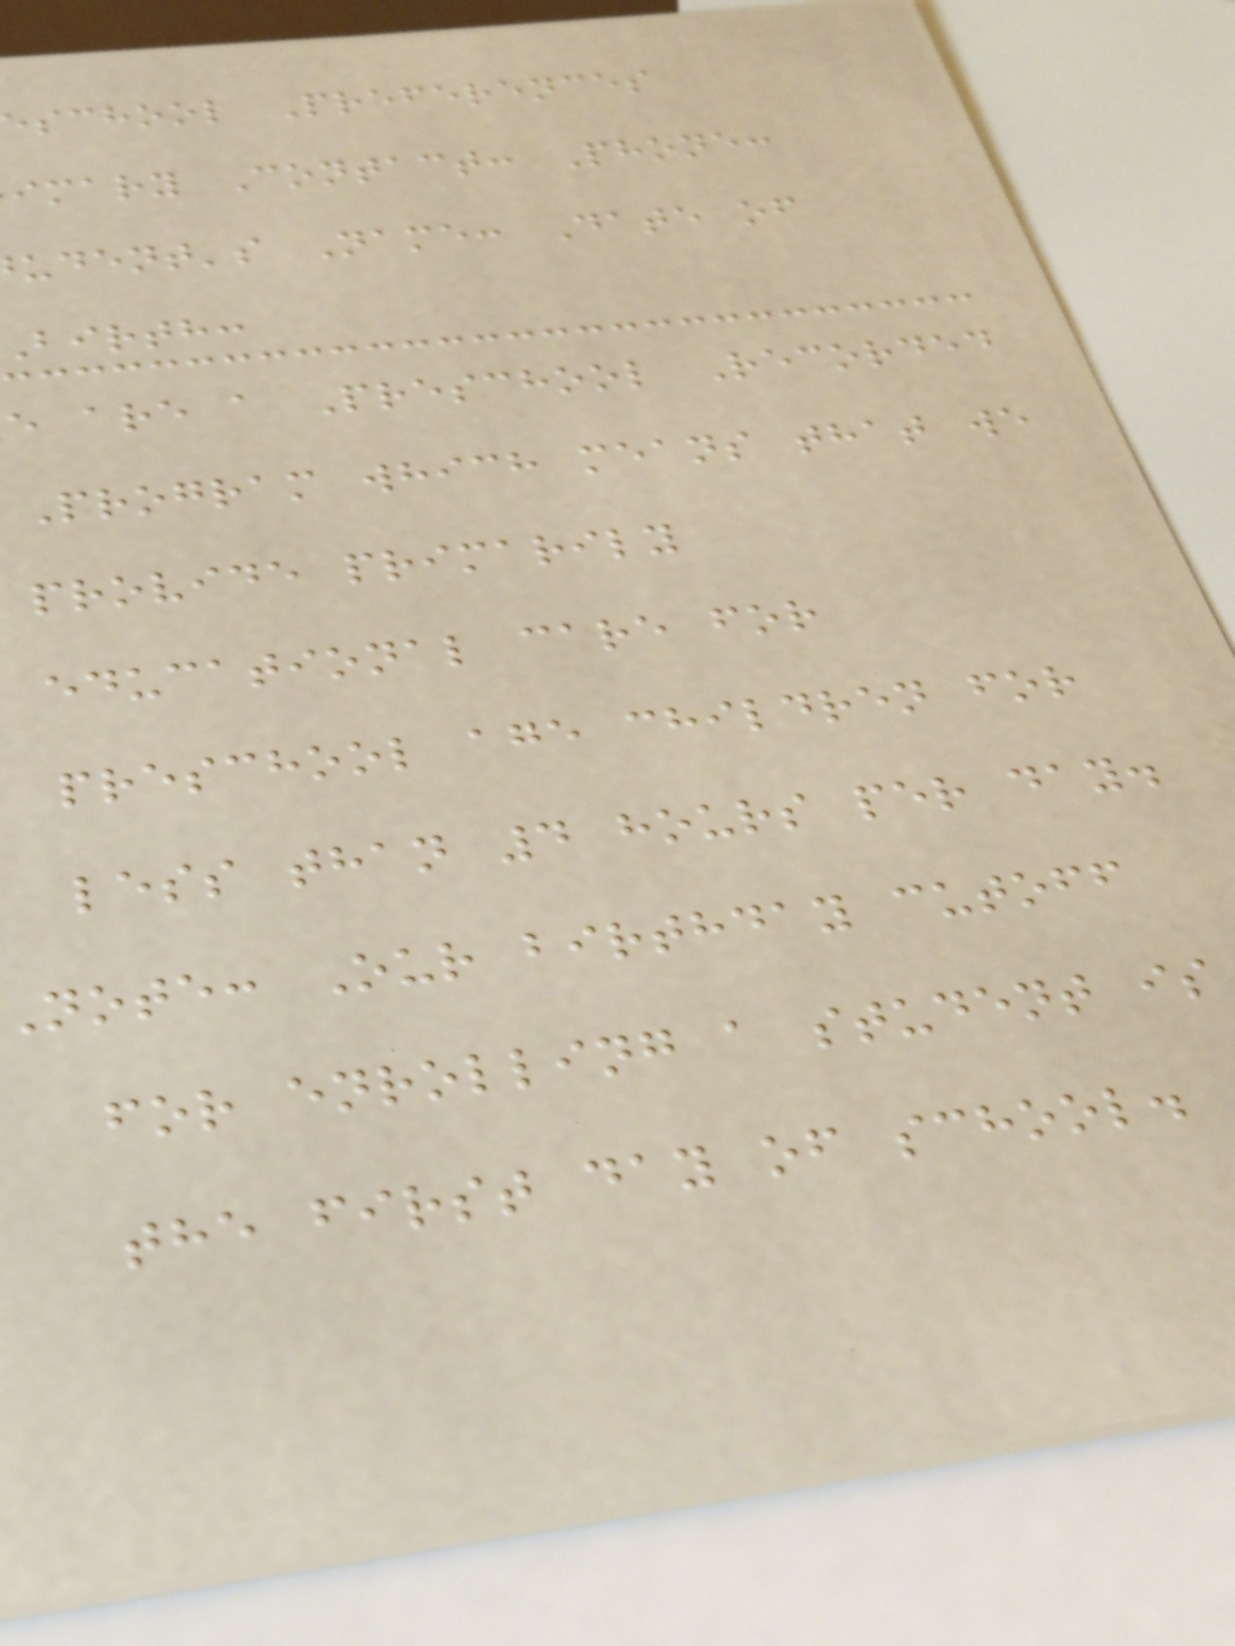school Preferences
imary Contact: Phone:
udent's Name: Date of
birth:
e are a Preschool Recorded
Program which means that we
provide primarily
educational care for
preschool age children for
less than 4 hours per day.
note: Our birthday cutoff
for enrolling a student is
the first day of school.
